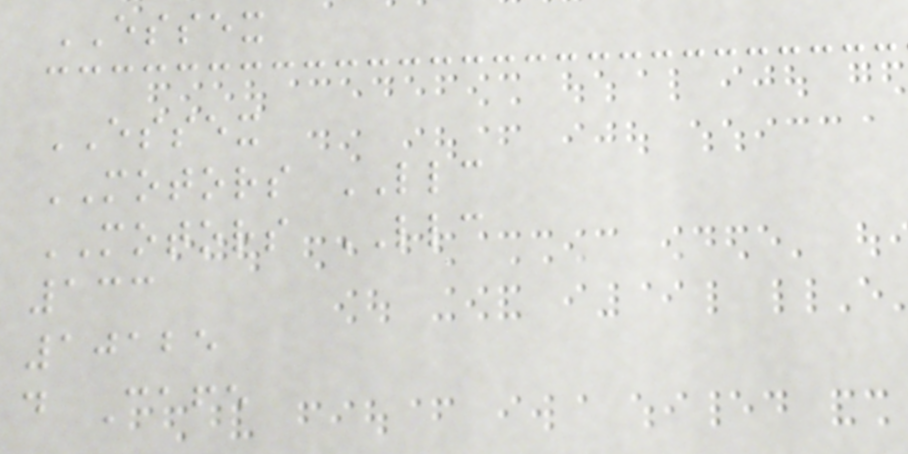ESSEX
ESSEX
MOTORS LLC
MOTORS LLC
133
10125
d Cafe
